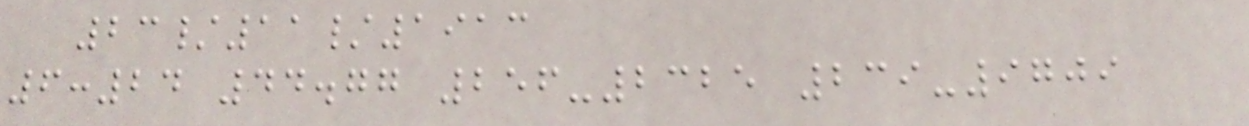23/11/1913
6:24 44.77 256-2325 239-9709
